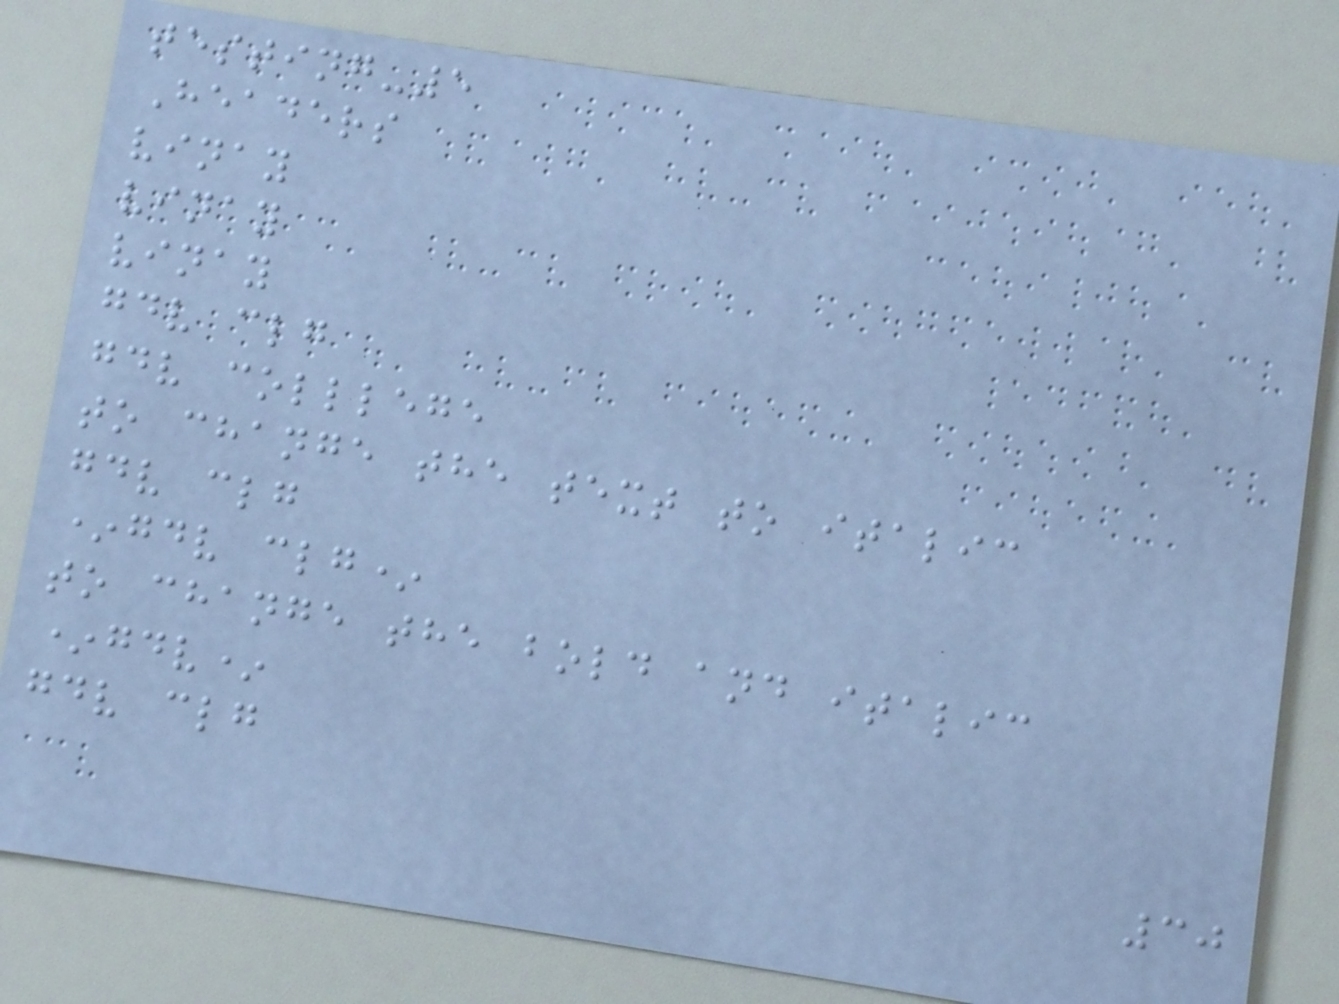testing-5
Headers
vinay
vinay
vinay
gdv clg
gdv colllege
to change the text to italic
gdv clg
*gdv clg*
to change the bold and italic
*gdv*
gdv clg
30
